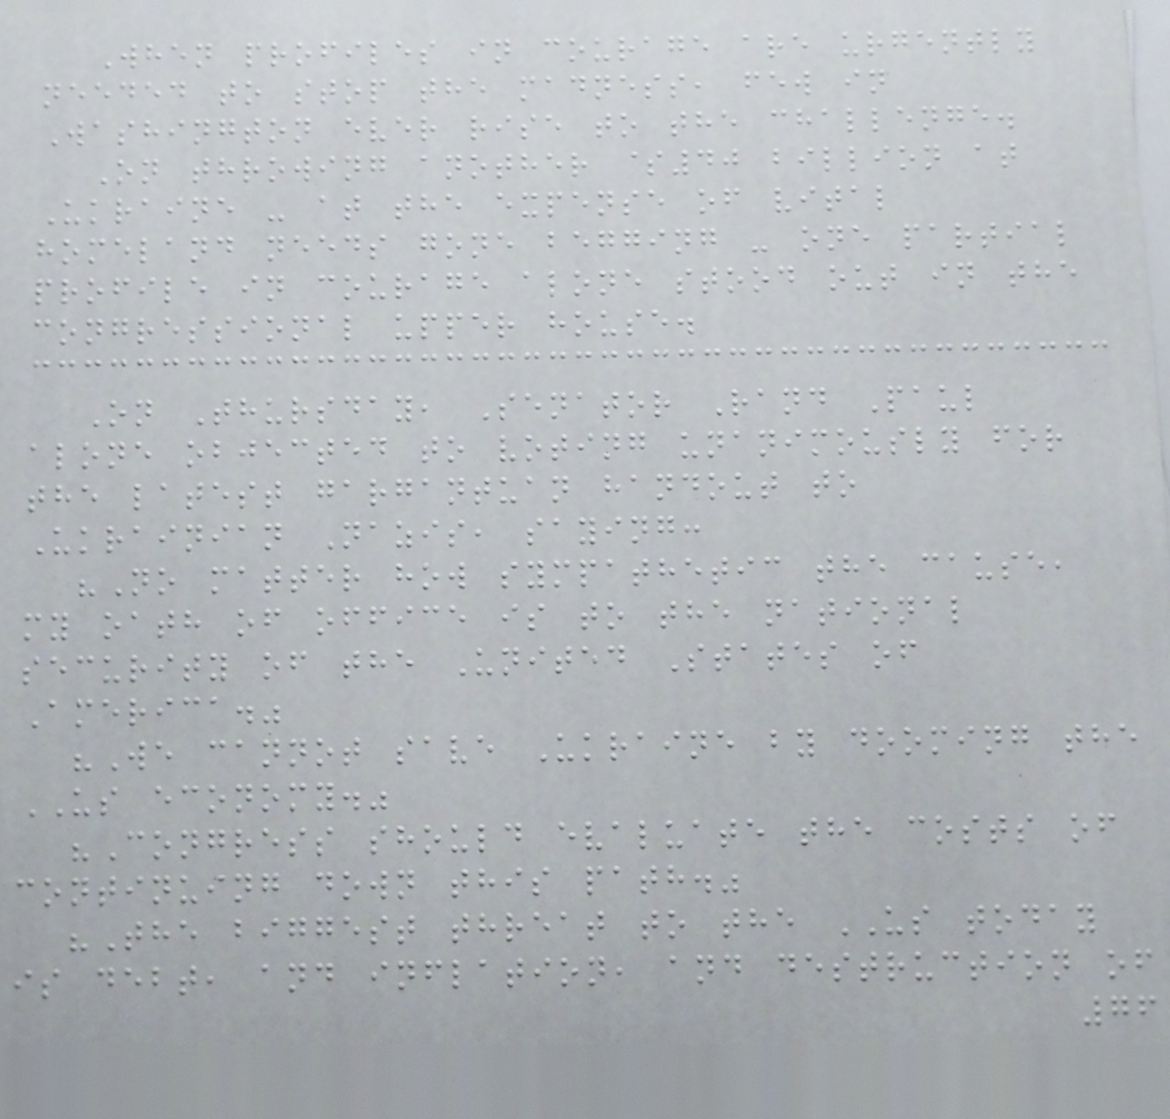When profiles in courage are urgently
needed to stop the madness, few in
Washington ever rise to the challenge.
On throwing another $40 billion at
Ukraine - at the expense of vital
homeland needs gone begging - one partial
profile in courage alone stood out in the
congressional upper house.
On Thursday, Senator Rand Paul
alone objected to voting unanimously for
the latest gargantuan handout to
Ukrainian Nazis, saying:
"No matter how sympathetic the cause,
my oath of office is to the national
security of the United States of
America."
"We cannot save Ukraine by dooming the
US economy."
"Congress should evaluate the costs of
continuing down this path."
"The biggest threat to the US today
is debt, and inflation, and destruction of
76
